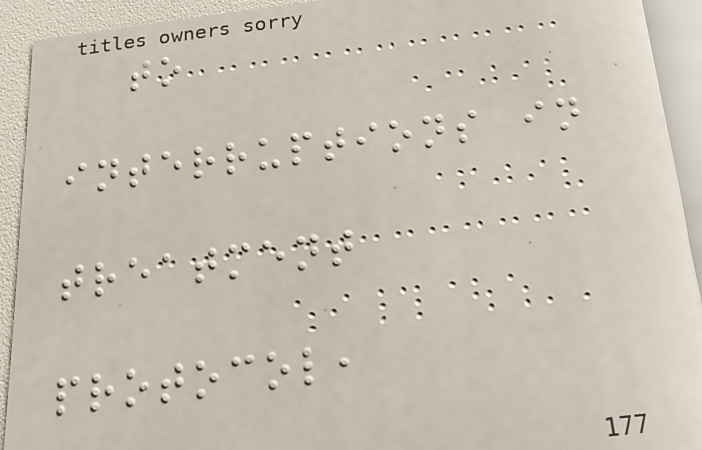to
interruptions in
treatment
protocol,
